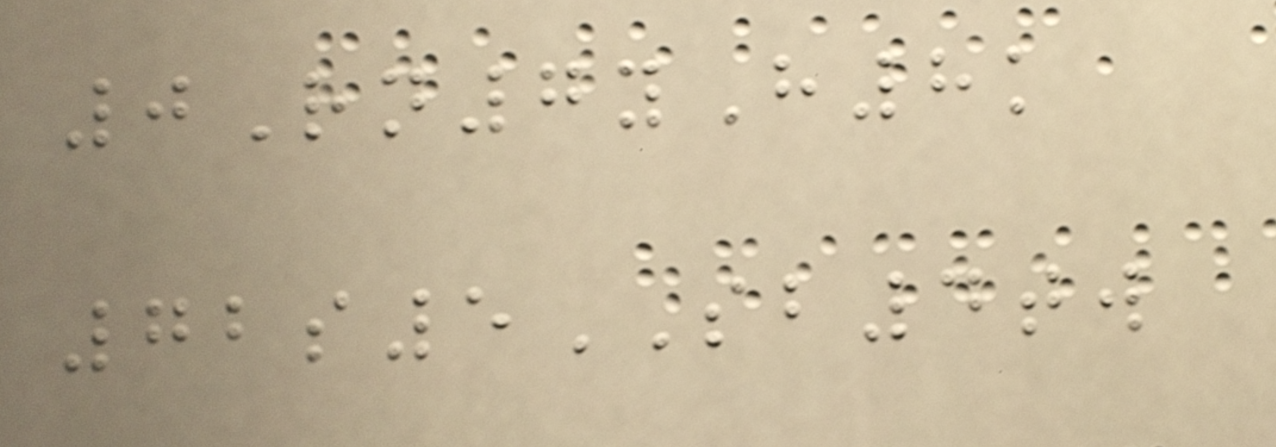0Rn7yH8k
72s5SB4tw
